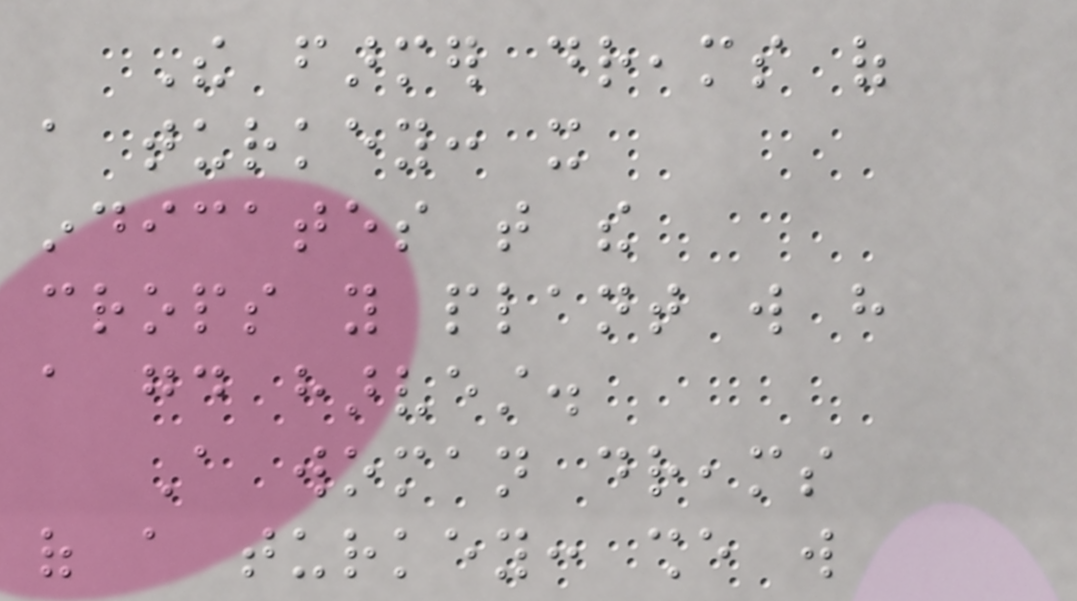The farmer dreams of
a turkey: it
indicates that the
crops you plant will have
a good harvest.
A woman dreams
of a turkey: she will
